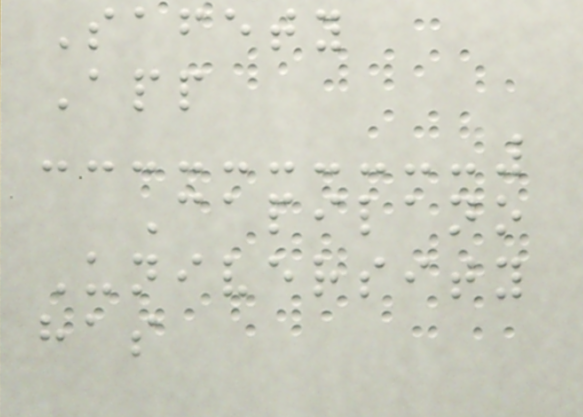Safety
App
Capilano
University
has
